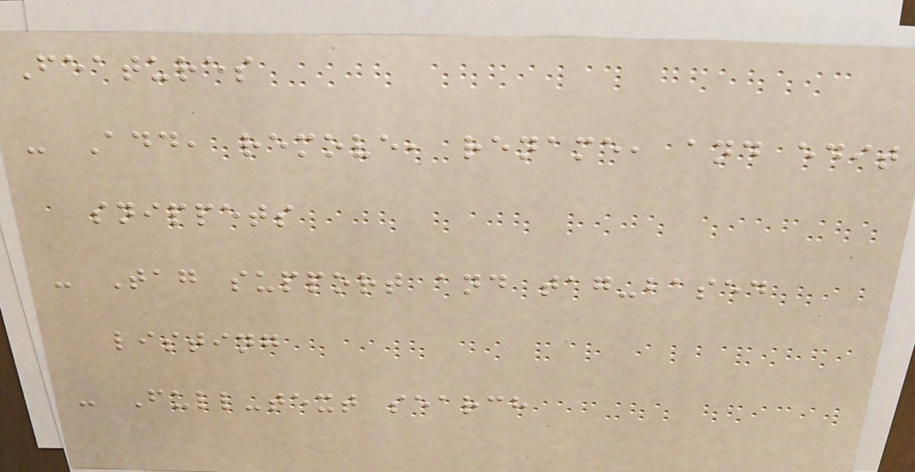Features
- Add, remove, rename, and edit
snippets
- Tag support and tag-based
listing
- Full-text search
